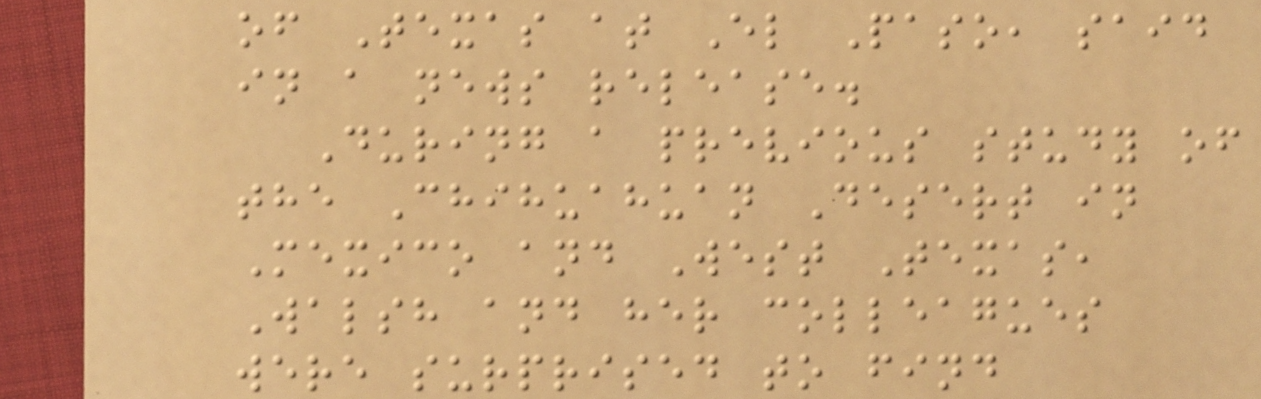of Texas at El Paso, said
in a news release.
During a previous study of
the Chihuahuan Desert in
Mexico and West Texas,
Walsh and her colleagues
were surprised to find
